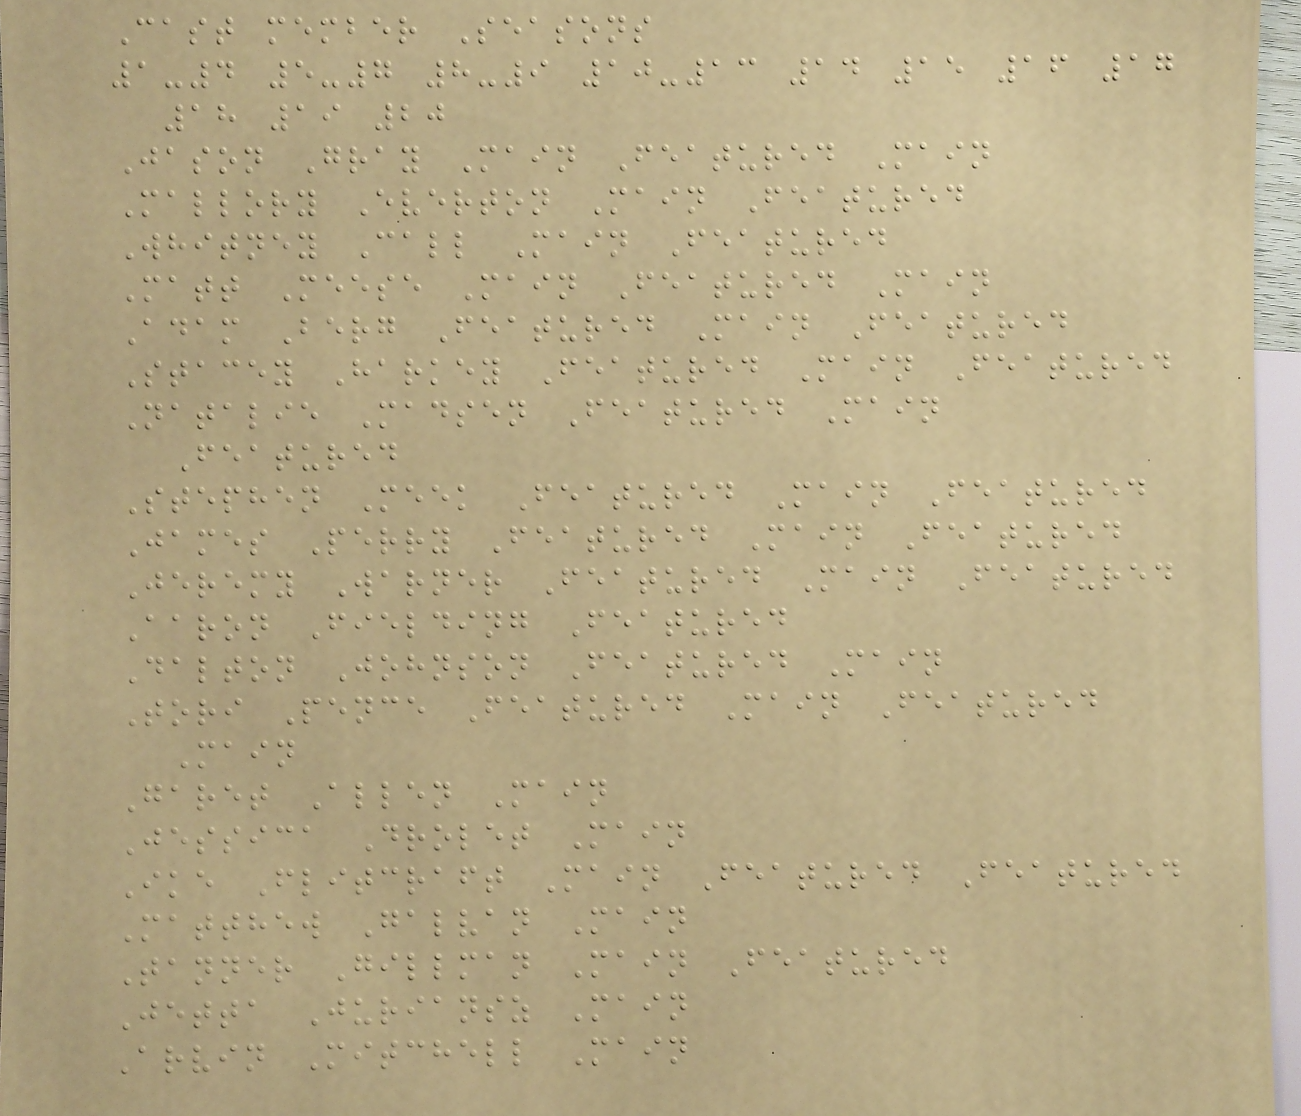Cast member Seasons
1-4 5-7 8-9 10-13 14 15 16 17
18 19 20
Jason Gray Main Featured Main
Mallory Everton Main Featured
Whitney Call Main Featured
Matt Meese Main Featured Main
Adam Berg Featured Main Featured
Stacey Harkey Featured Main Featured
Natalie Madsen Featured Main
Featured
Stephen Meek Featured Main Featured
James Perry Featured Main Featured
Jeremy Warner Featured Main Featured
Aaron Fielding Featured
Dalton Johnson Featured Main
Tori Pence Featured Main Featured
Main
Garet Allen Main
Jessica Drolet Main
Ike Flitcraft Main Featured Featured
Matthew Galvan Main
Tanner Gillman Main Featured
Jetta Juriansz Main
Arvin Mitchell Main
